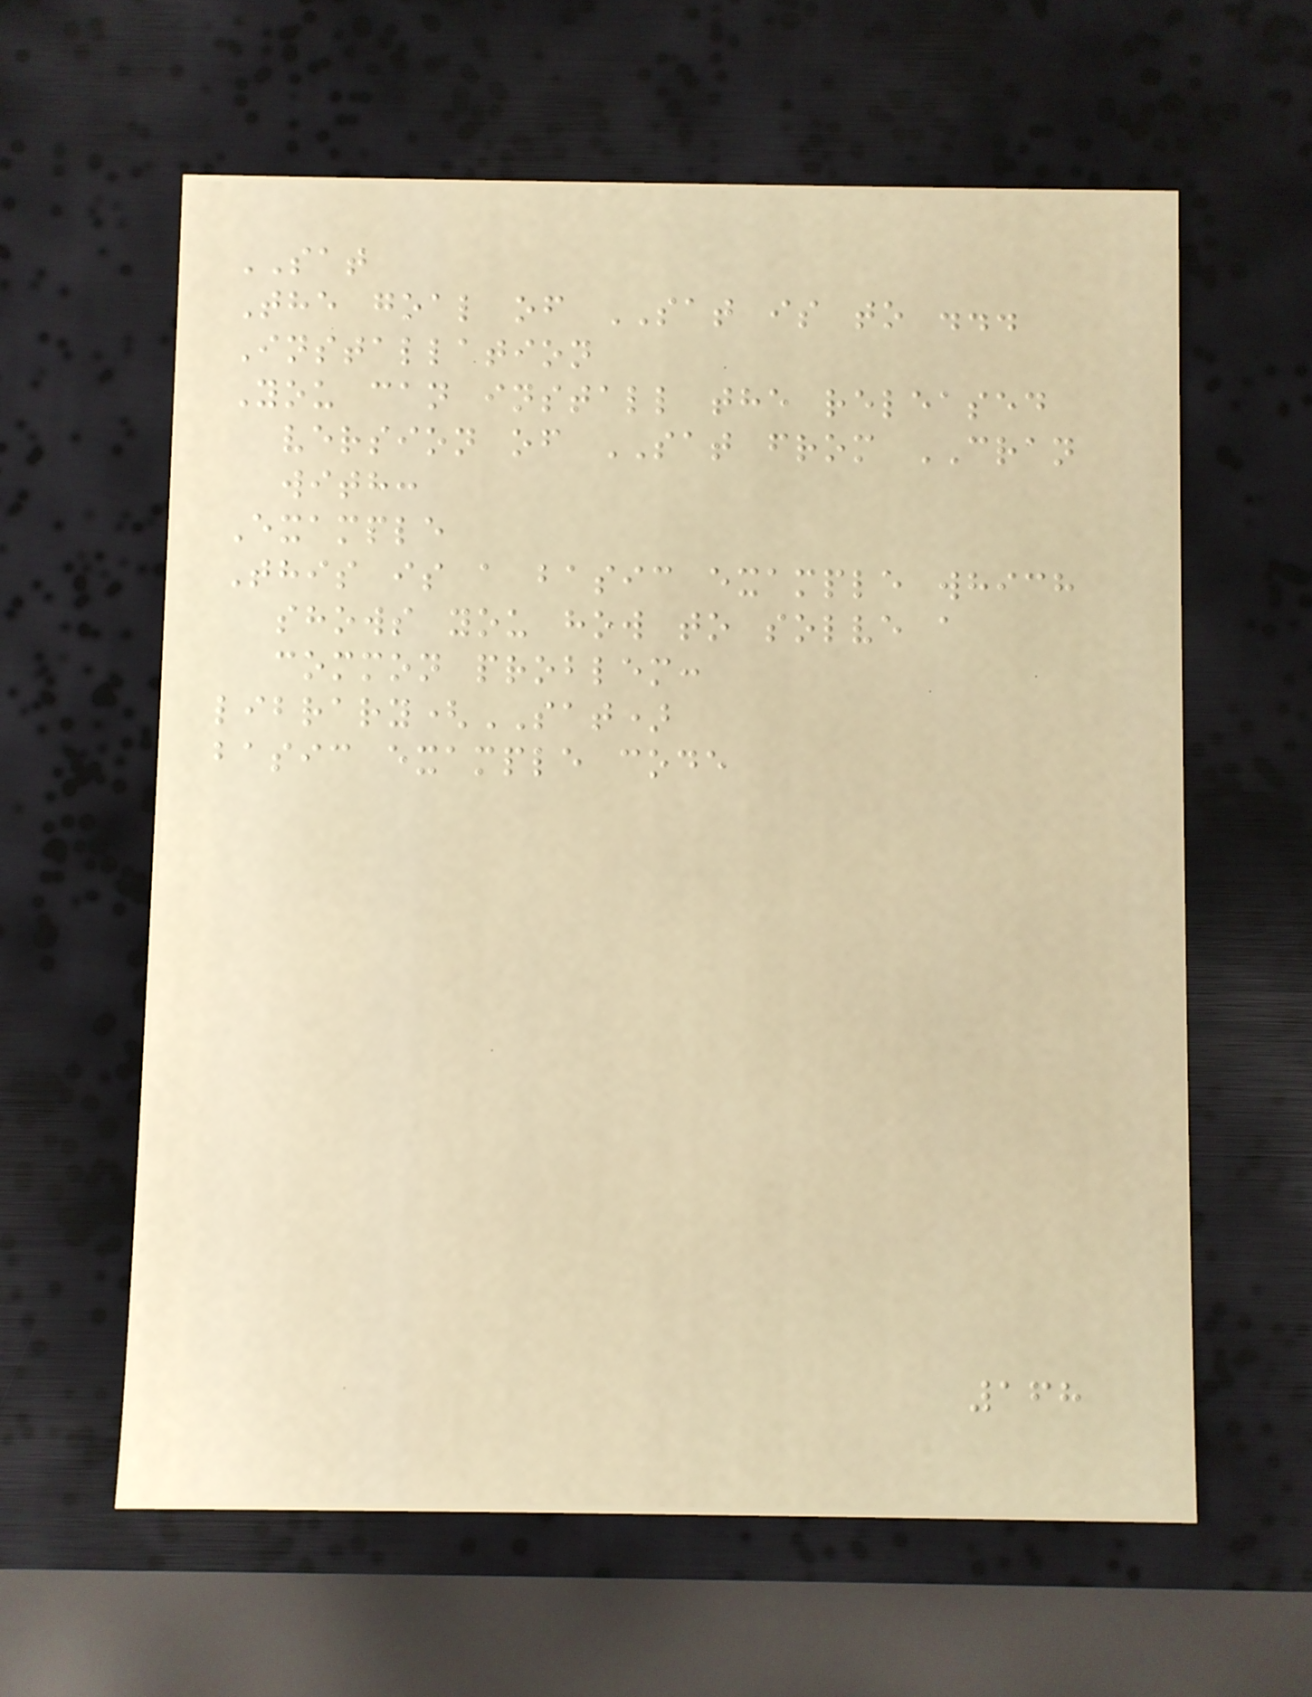SAT
The goal of SAT is to ...
Installation
You can install the released
version of SAT from CRAN
with:
Example
This is a basic example which
shows you how to solve a
common problem:
library(SAT)
basic example code
168
